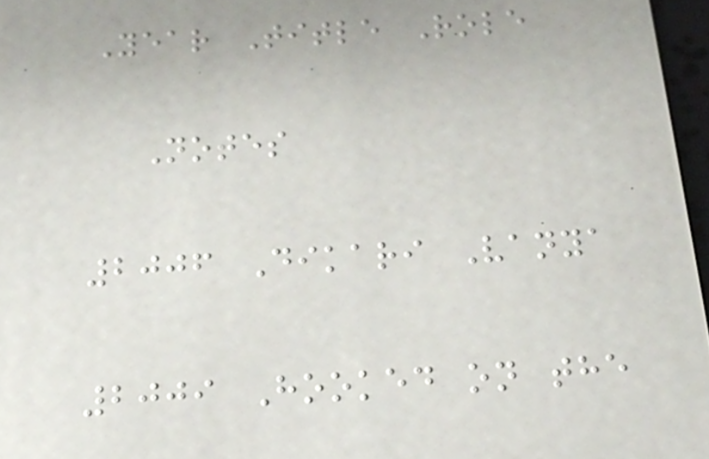Year Title Role
Notes
2006 Dikari Vanya
2009 Hooked on the
